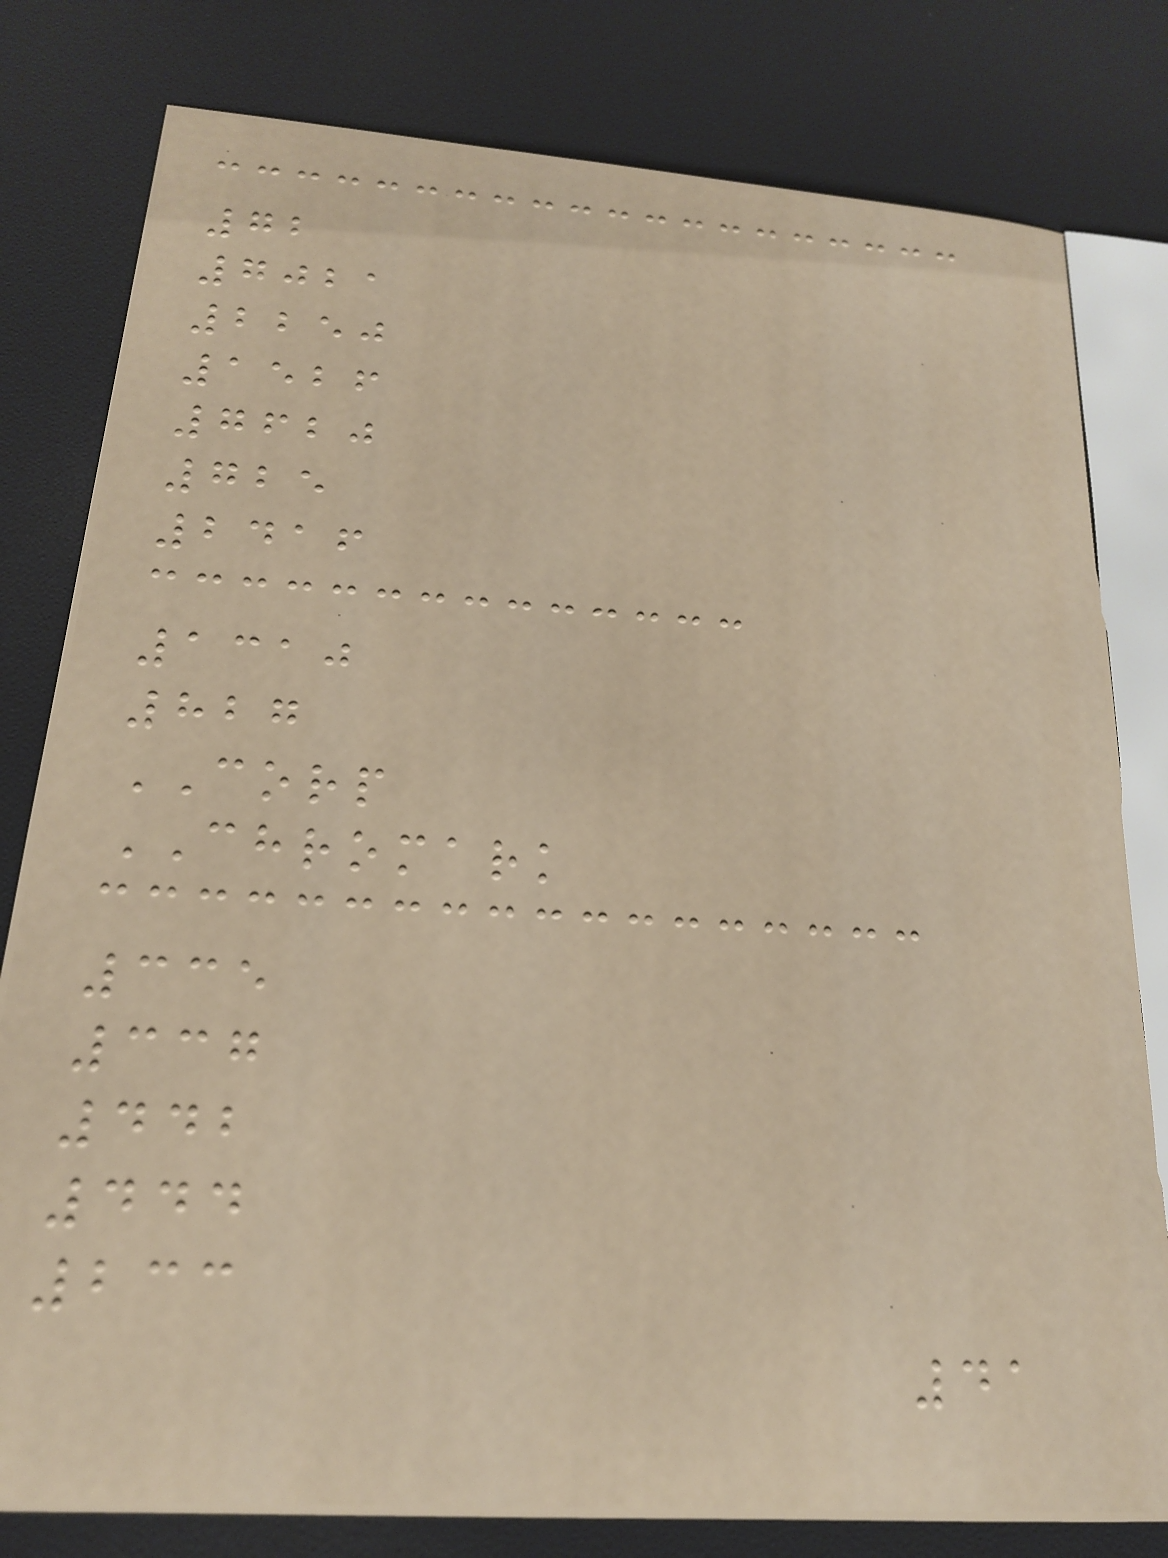72
7021
2250
1526
7620
725
2416
1310
827
CORP
CHROMARK
335
337
442
444
233
41
